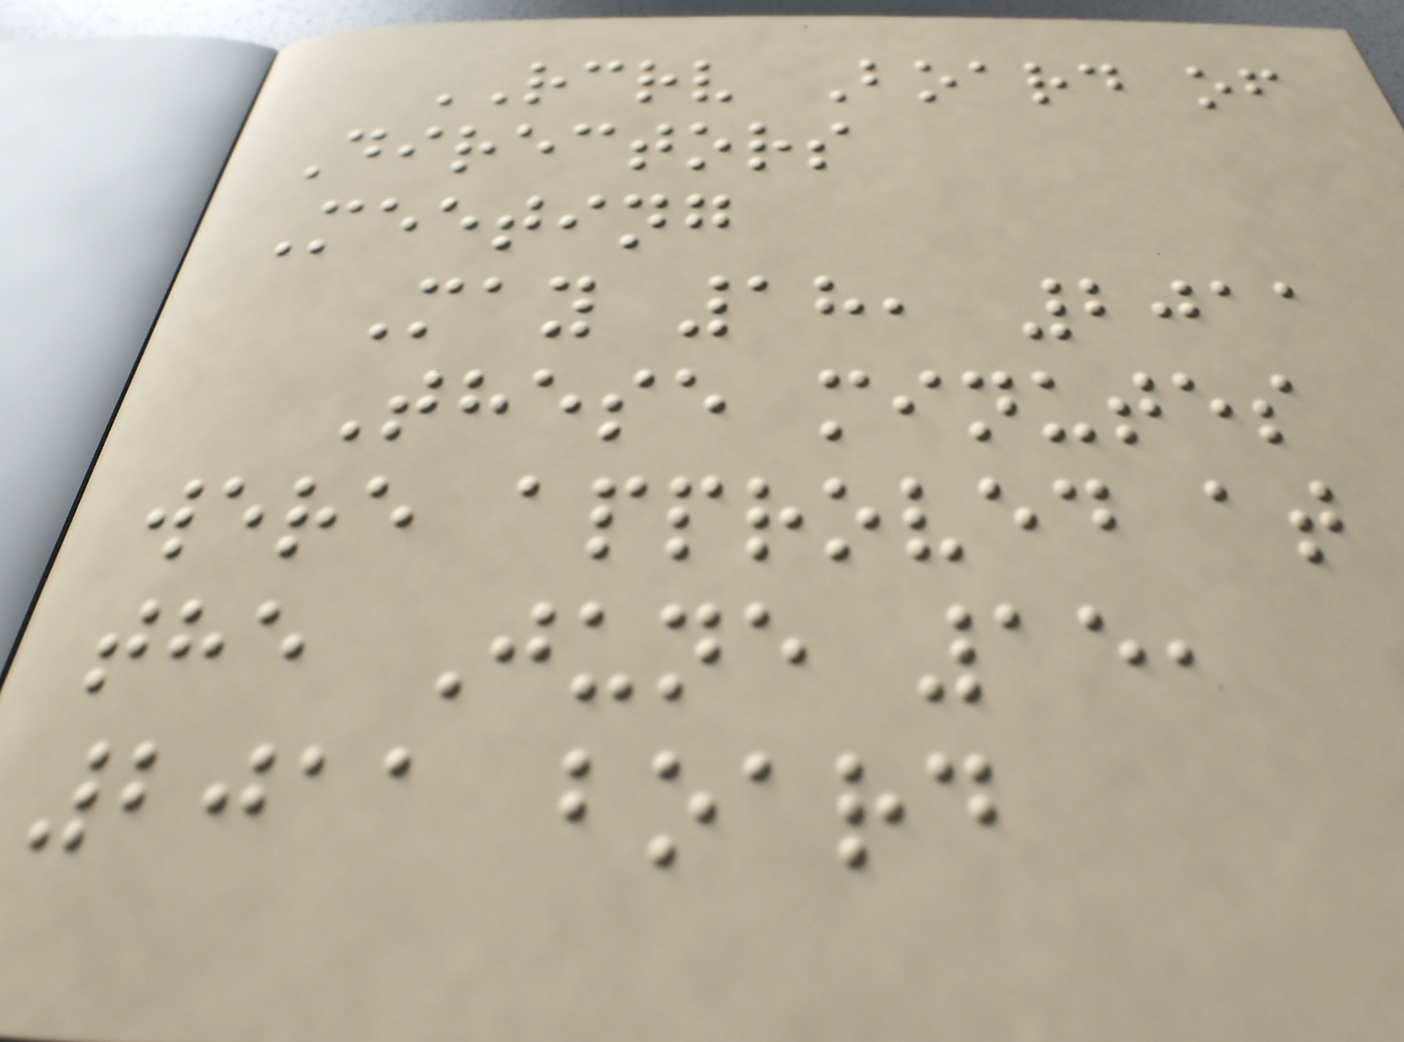RCRV Board of
Directors
Meeting
May 18, 2011
These minutes
were approved at
the June 15,
2011 board
